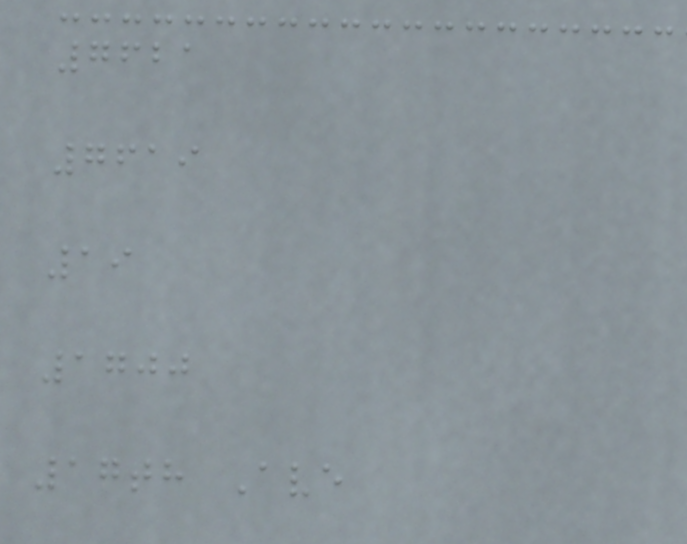7621
7619
19
1700
17th Ave
